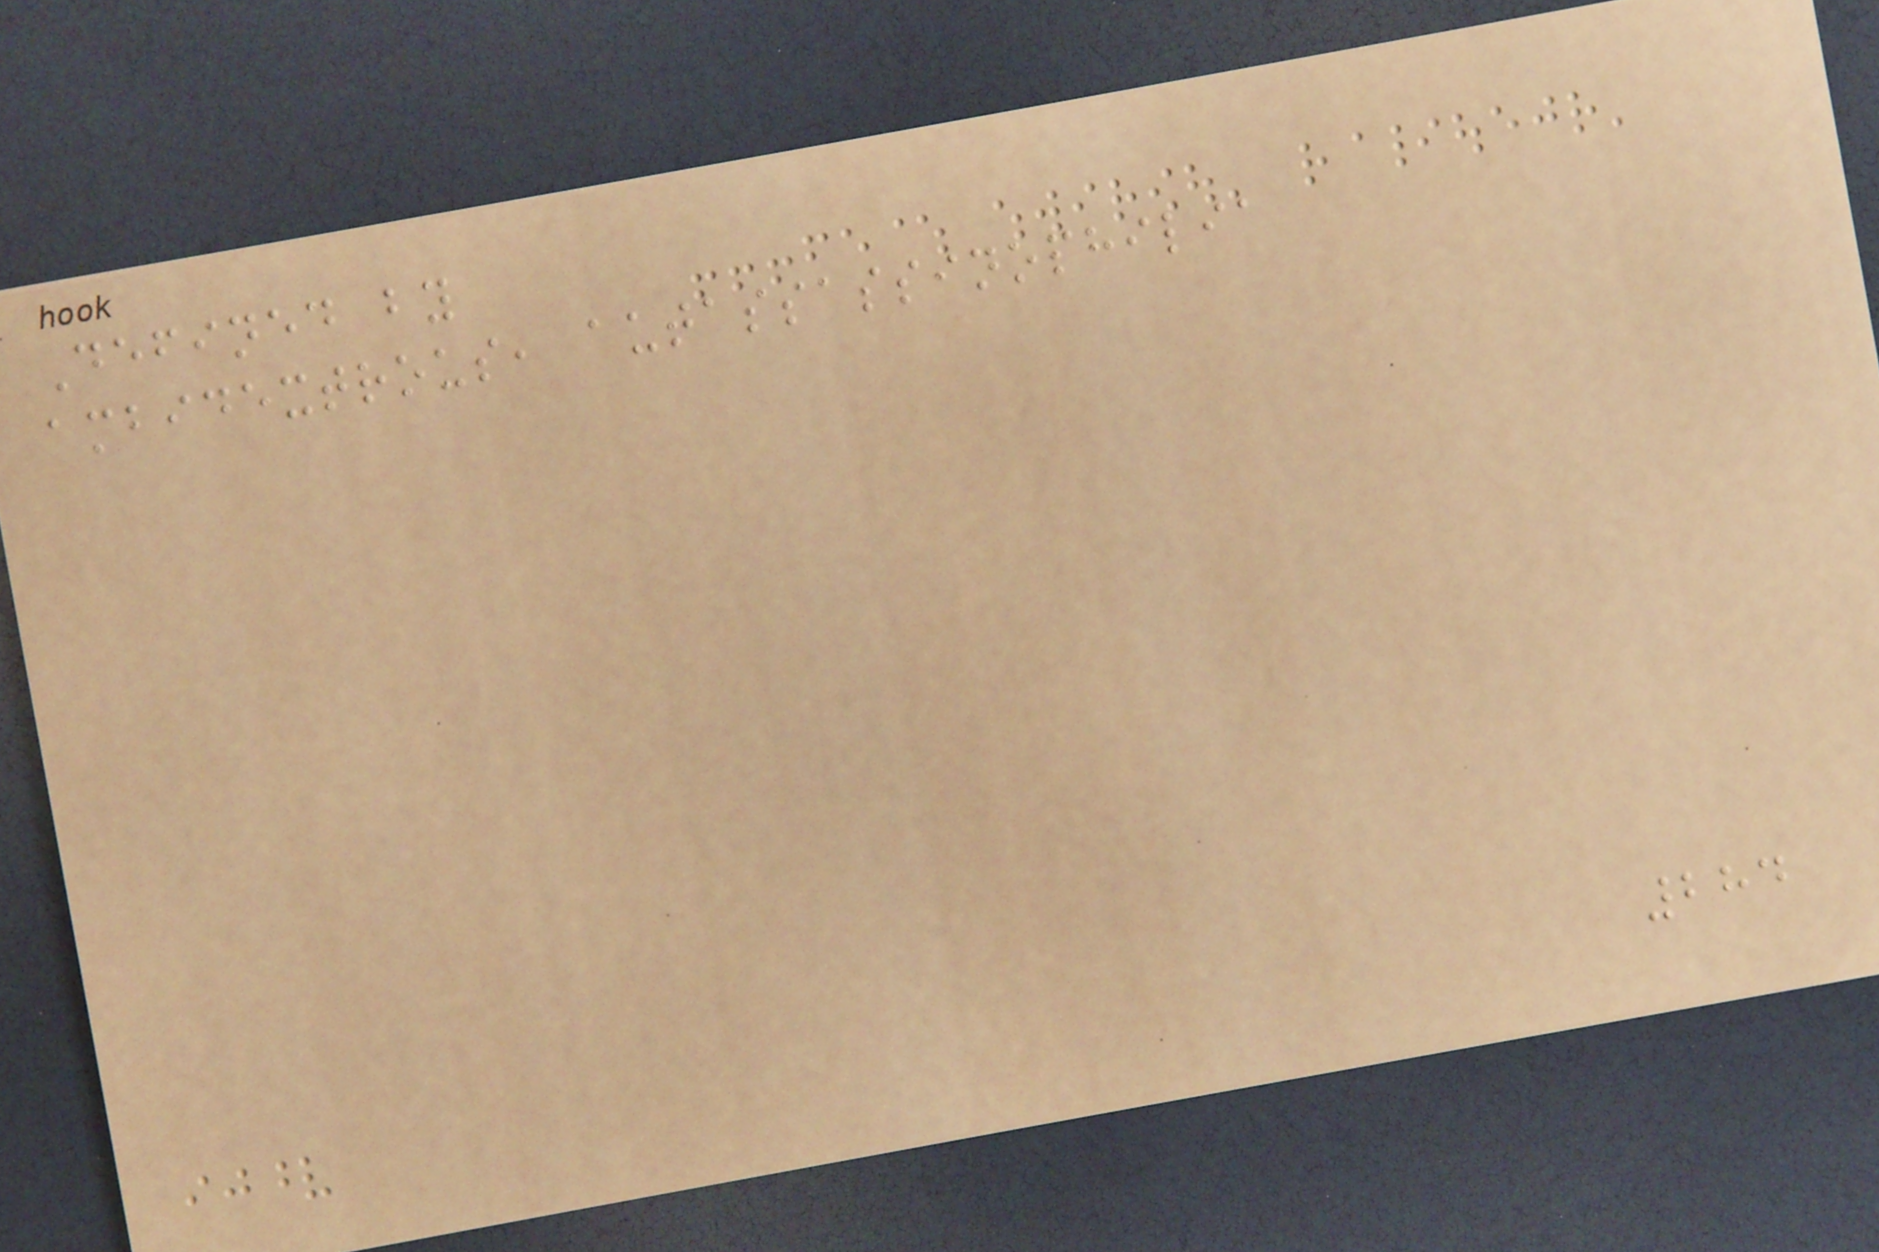Defined by
ambidextrous, autassassinophilia
284
